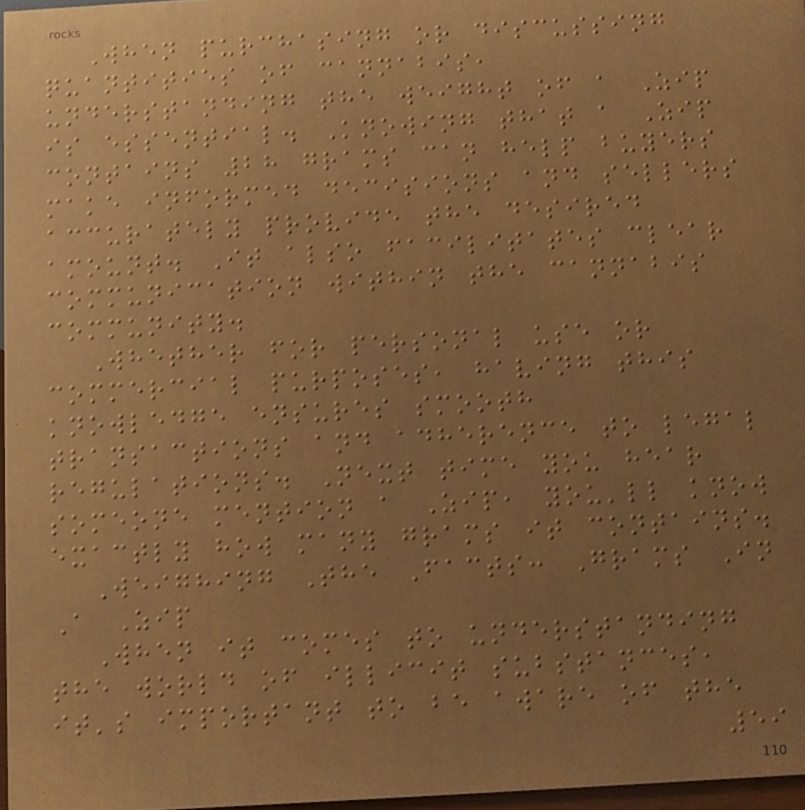When purchasing or discussing
quantities of cannabis,
understanding the weight of a Zip
is essential. Knowing that a Zip
contains 28 grams can help buyers
make informed decisions and sellers
accurately provide the desired
amount. It also facilitates clear
communication within the cannabis
community.
Whether for personal use or
commercial purposes, having this
knowledge ensures smooth
transactions and adherence to legal
regulations. Next time you hear
someone mention a Zip, you'll know
exactly how many grams it contains.
Weighing The Facts: Grams In
A Zip
When it comes to understanding
the world of illicit substances,
it's important to be aware of the
59
